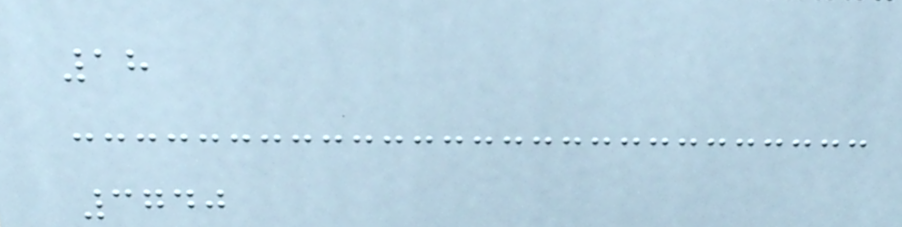18
3740
